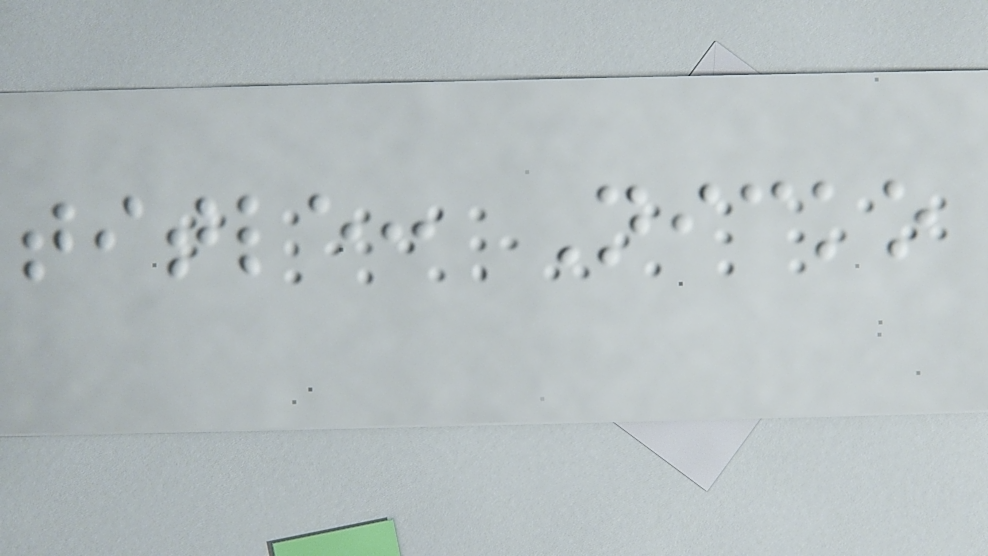title: Nicko
